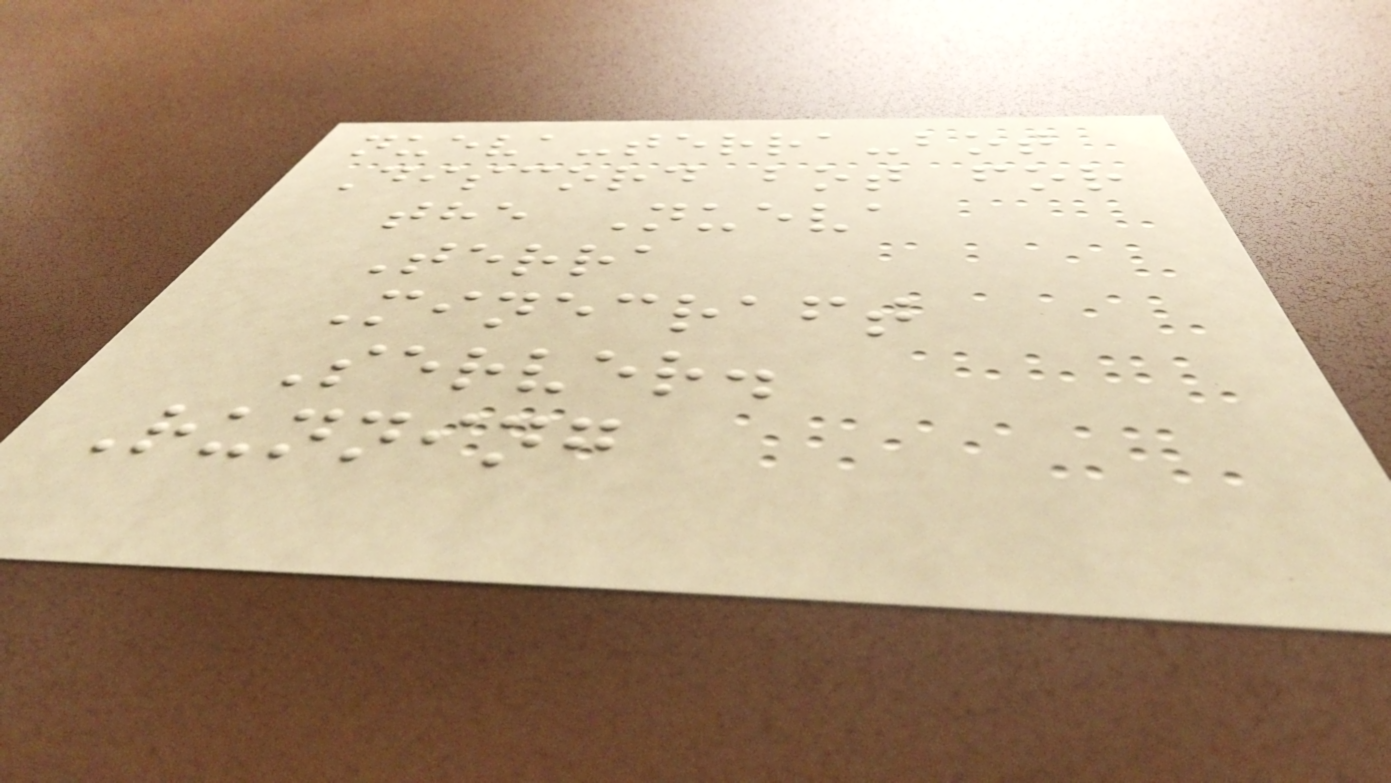nueva-terra-bot
Discord bot for
the Nueva
Terra
Minecraft
Server.
Running
